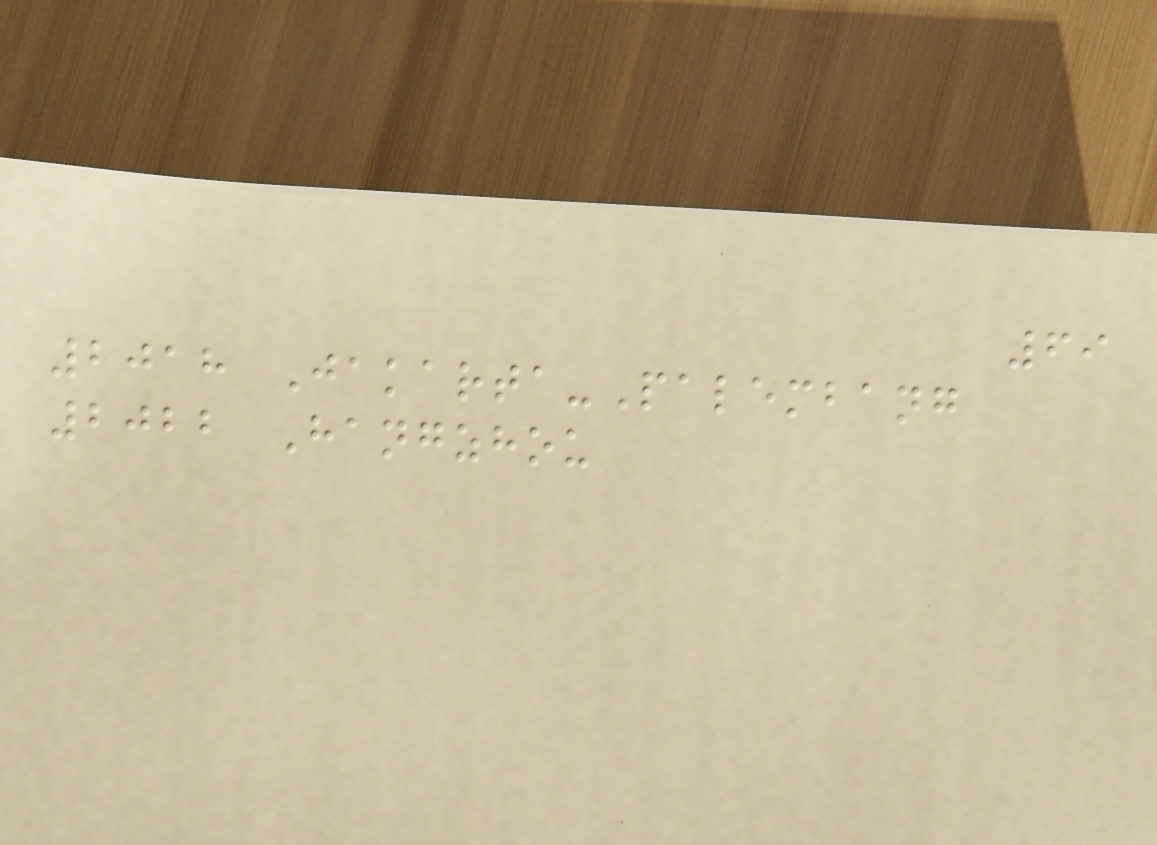69
2018 Jakarta-Palembang
2022 Hangzhou
